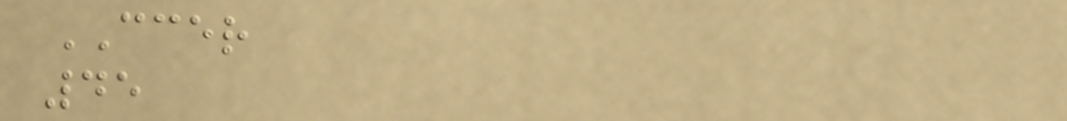CCER
45
